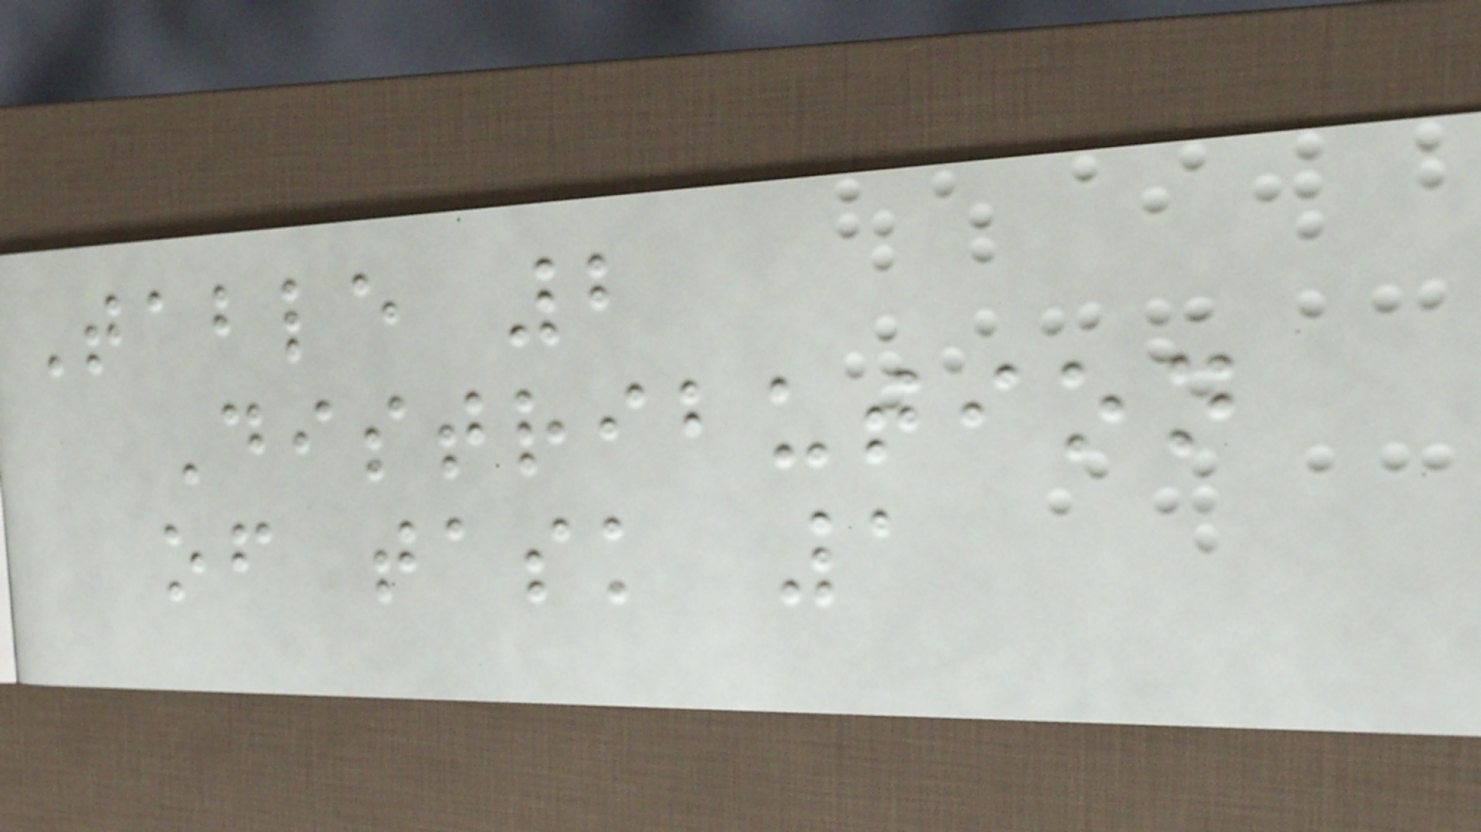Table 2
Distribution
of task 1
